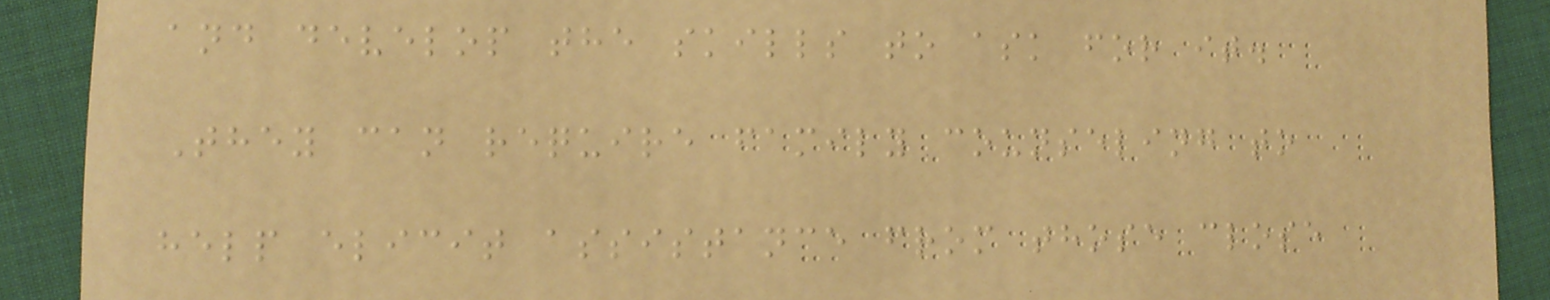and develop the skills to ask for it.
They can require family counseling to
help elicit assistance from those close
